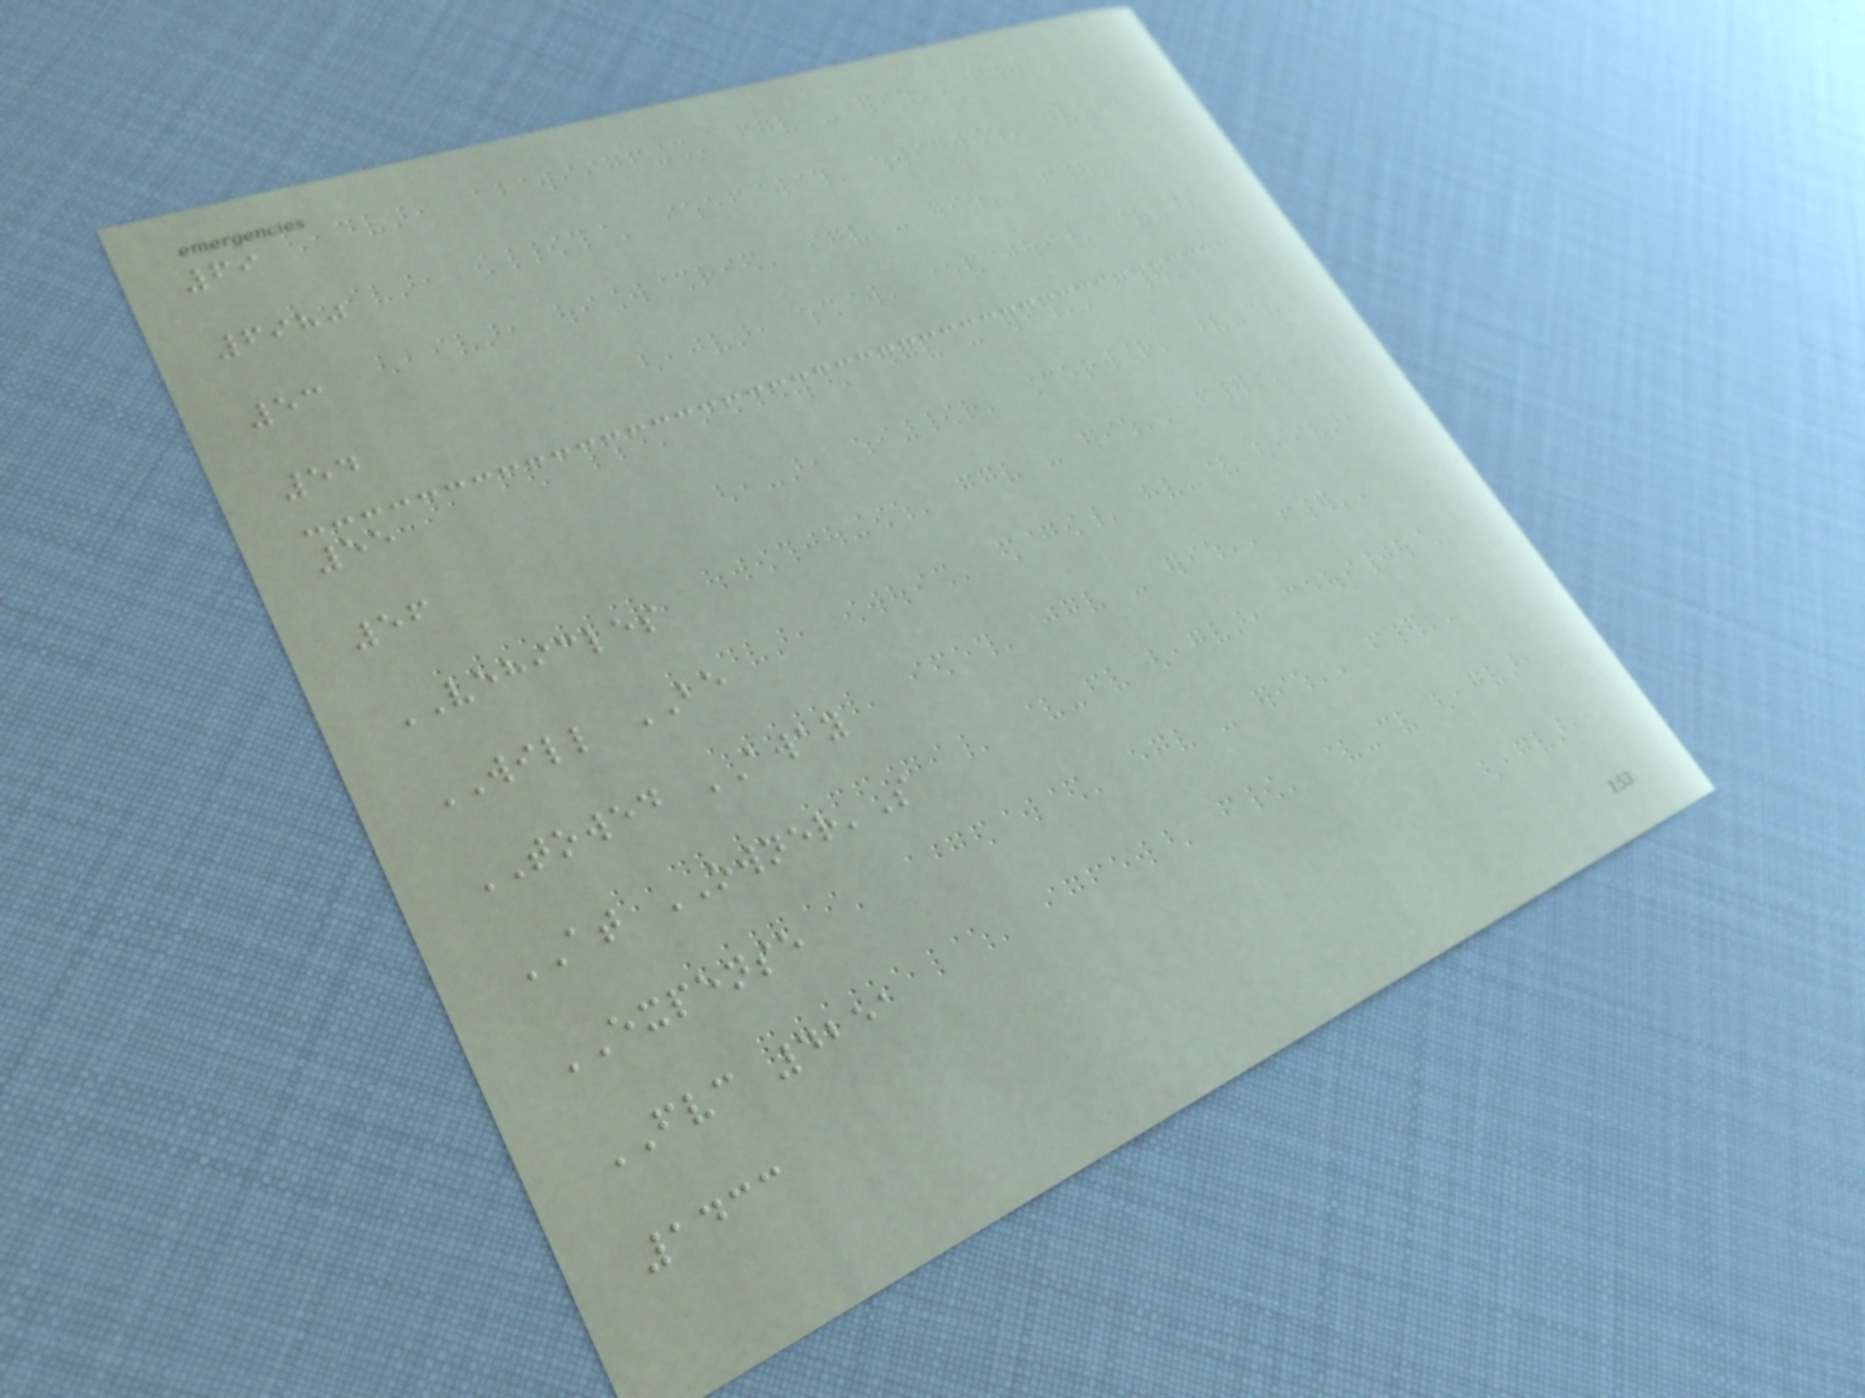69
6980
53
54
55
56
VEHICLES
WILL BE
TOWED AWAY
AT OWNER'S
EXPENSE
FVC 4251
1433
